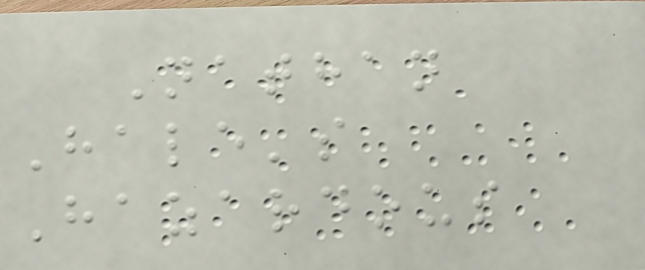Nathan
Hale's
Hazardous
